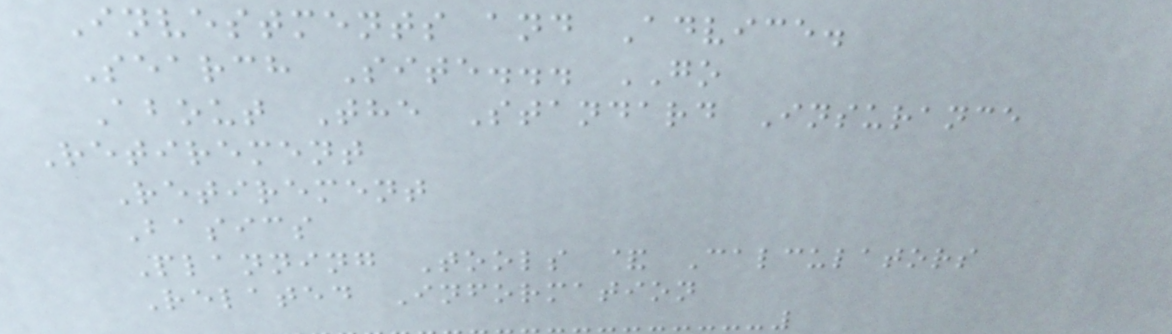Investments and Advice.
Search Site... GO
About The Standard Insurance
Retirement
Retirement
Basics
Planning Tools & Calculators
Related Information
